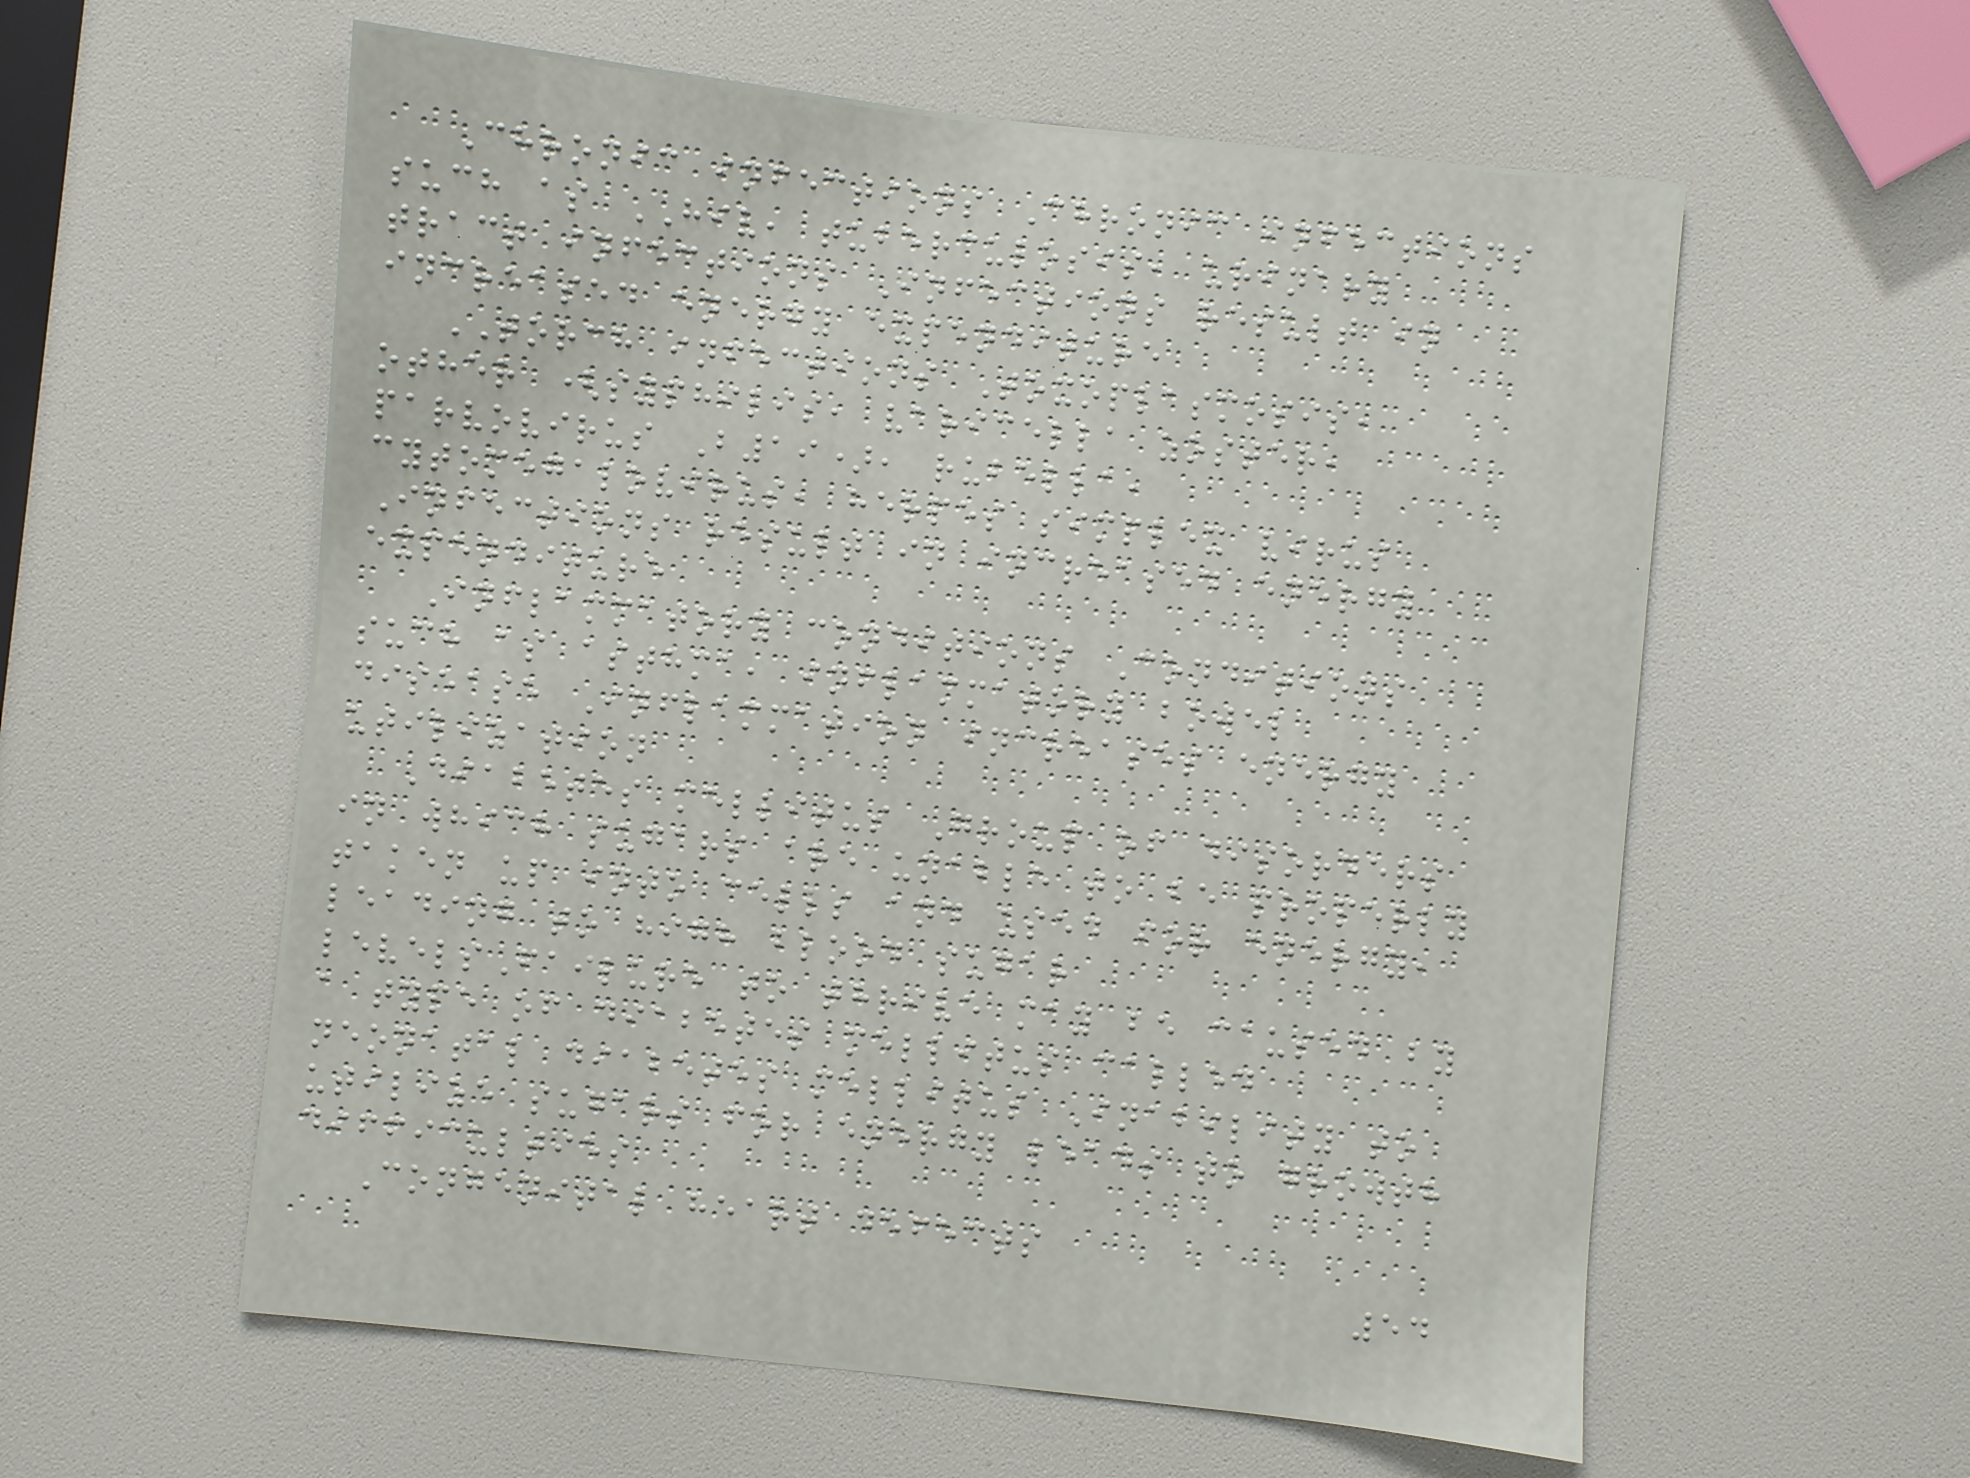Chronic infections Chronic infections
such as HIV, tuberculosis, urinary
tract infections Infections result in
increased energy expenditure
TORCH infections Toxoplasmosis,
other (syphilis, varicella zoster,
parvovirus B19), rubella,
cytomegalovirus, herpes simplex virus
Infections result in increased energy
expenditure
Inflammatory conditions Conditions
such as asthma, inflammatory bowel
disease Inflammation increases energy
utilization
Diabetes mellitus Group of disorders
in which sugars are unable to be properly
taken up into cells and used for energy,
leading to high blood sugar
levelsFailure to thrive may be caused by
a type of diabetes mellitus called
neonatal diabetes mellitus Inability to
utilize sugars for energy leads to growth
difficulties
Congenital heart defects
54
